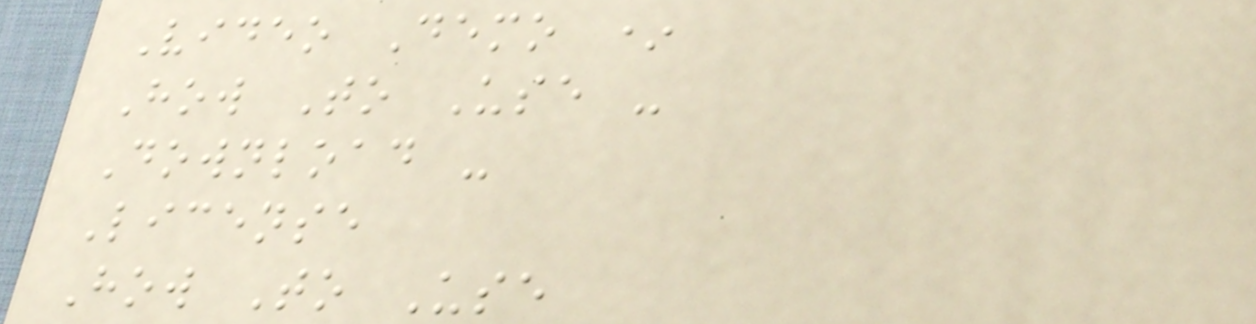Video Demo *
How To Use -
Download -
License
How To Use
